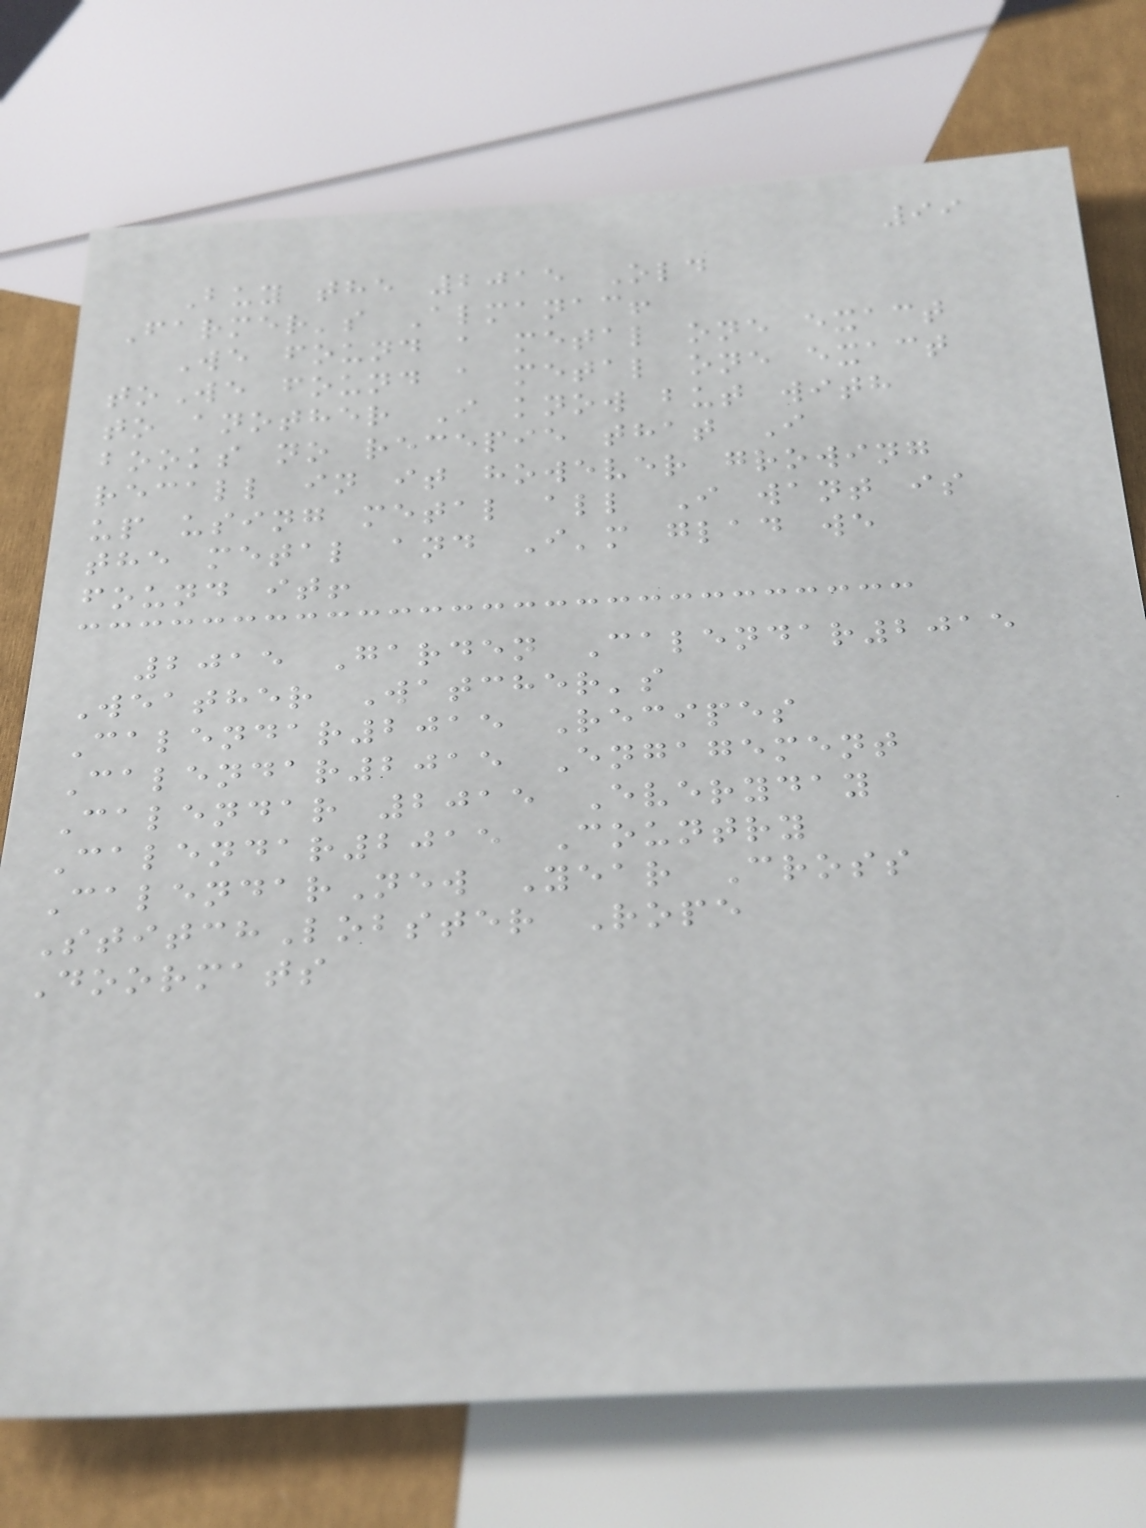99
Buy the 2015 Old
Farmer's Almanac!
We found a metal one exact
toWe found a metal one exact
to another I know but with
books no recepie that I
recall in it however growing
up using metal all I want is
the metal and I'm glad we
found it!
2015 Garden Calendar2015
Weather Watcher's
Calendar2015 Recipes
Calendar2015 Engagement
Calendar 2015 Everyday
Calendar2015 Country
CalendarNew Year Cross
StitchLobster Rope
Doormats
